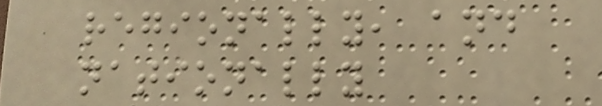regionally, and
nationally
